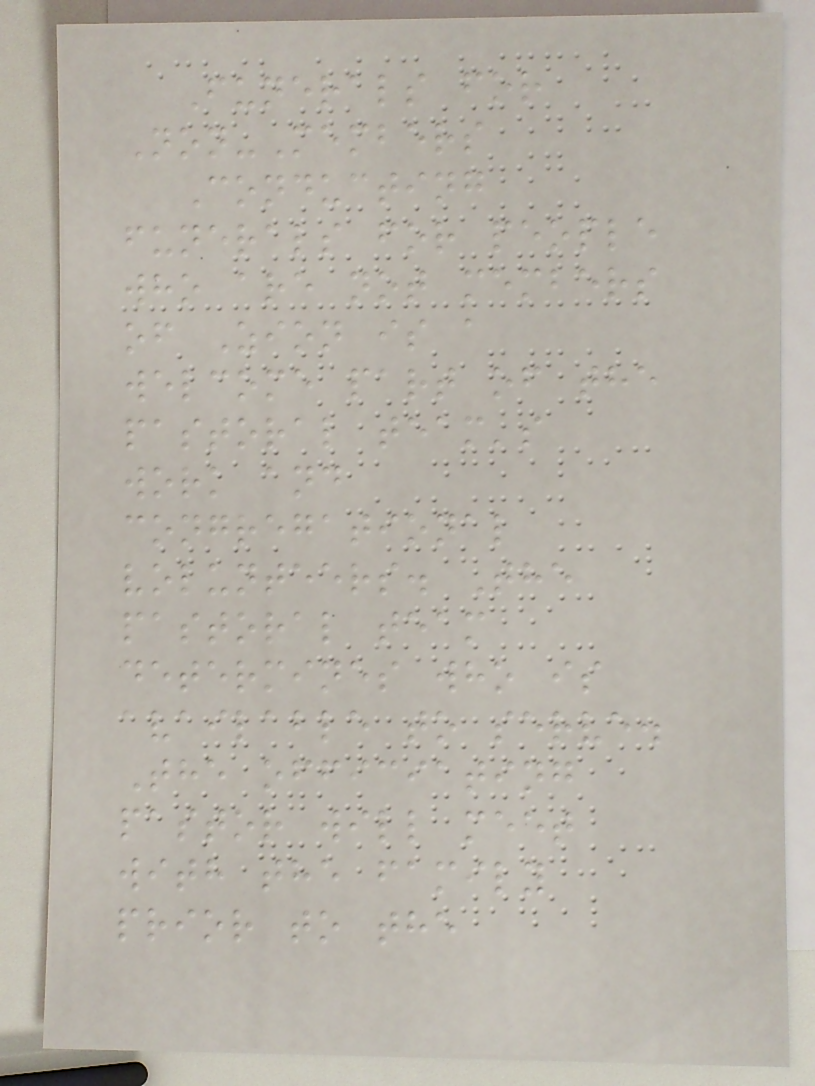Funerals for
Non-Members
Conducting
funerals for people
who are not members
of Zion is a
welcome part of the
pastoral team's
work and
congregational
volunteers. The
pastoral team
determines who is
available to serve.
The officiating
pastor will meet
with the family
prior to the
